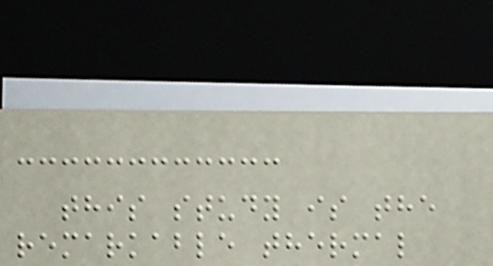this study is the
remarkable thermal
